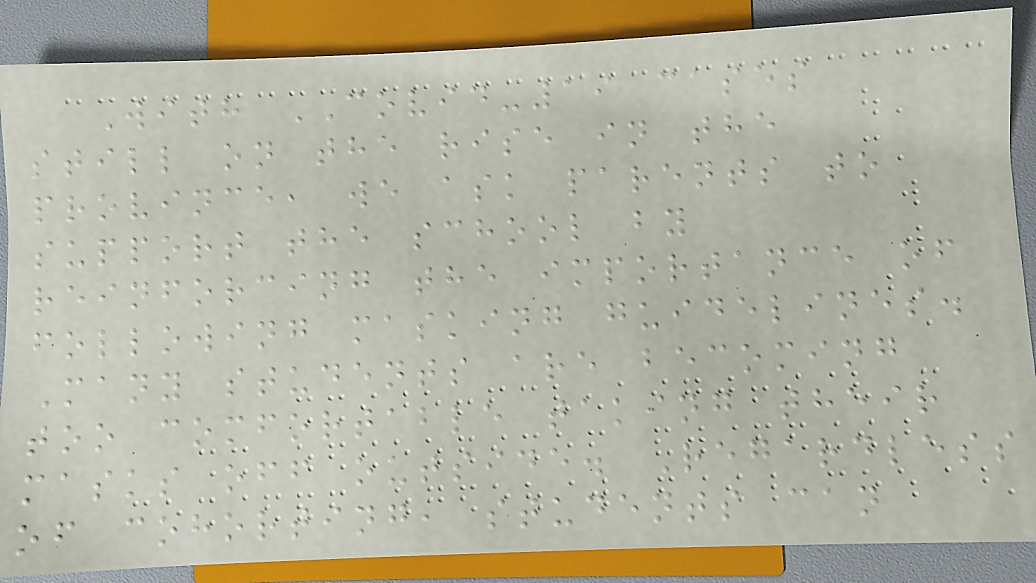With COVID-19 cases
still on the rise in the
province, we ask parents to
support the school by
reinforcing the importance of
following masking guidelines.
Many students are becoming
too comfortable taking their
masks off outside. Regardless
of cohorting, students can
